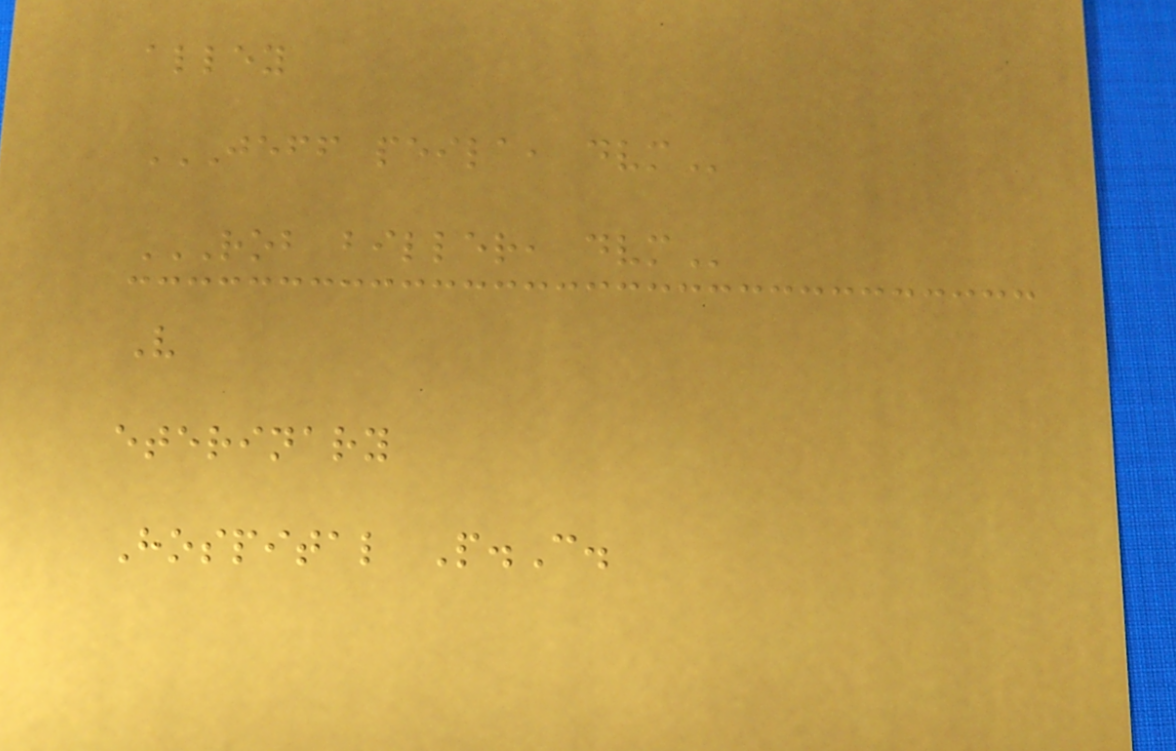alley
JEFF PEILA, DVM
ROB BILLER, DVM
V
eterinary
Hospital P.C.
